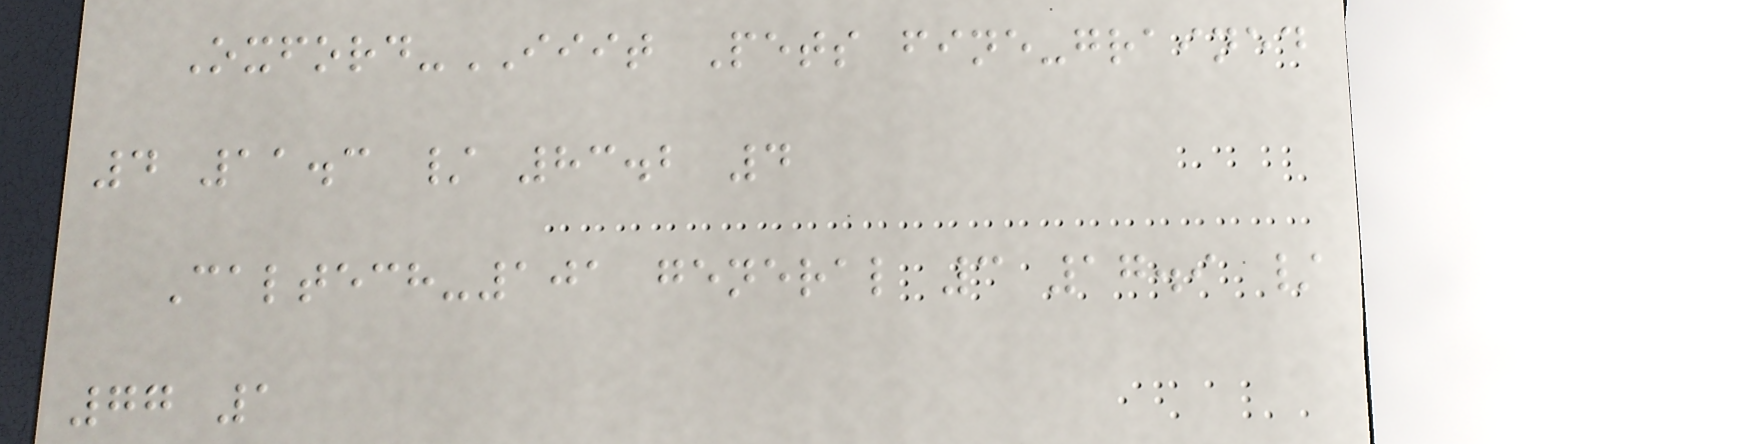Oxford-IIIT Pets fine-grained
4 11.3 / 83.2 4
Caltech-101 general 3 17.9 /
77 1
